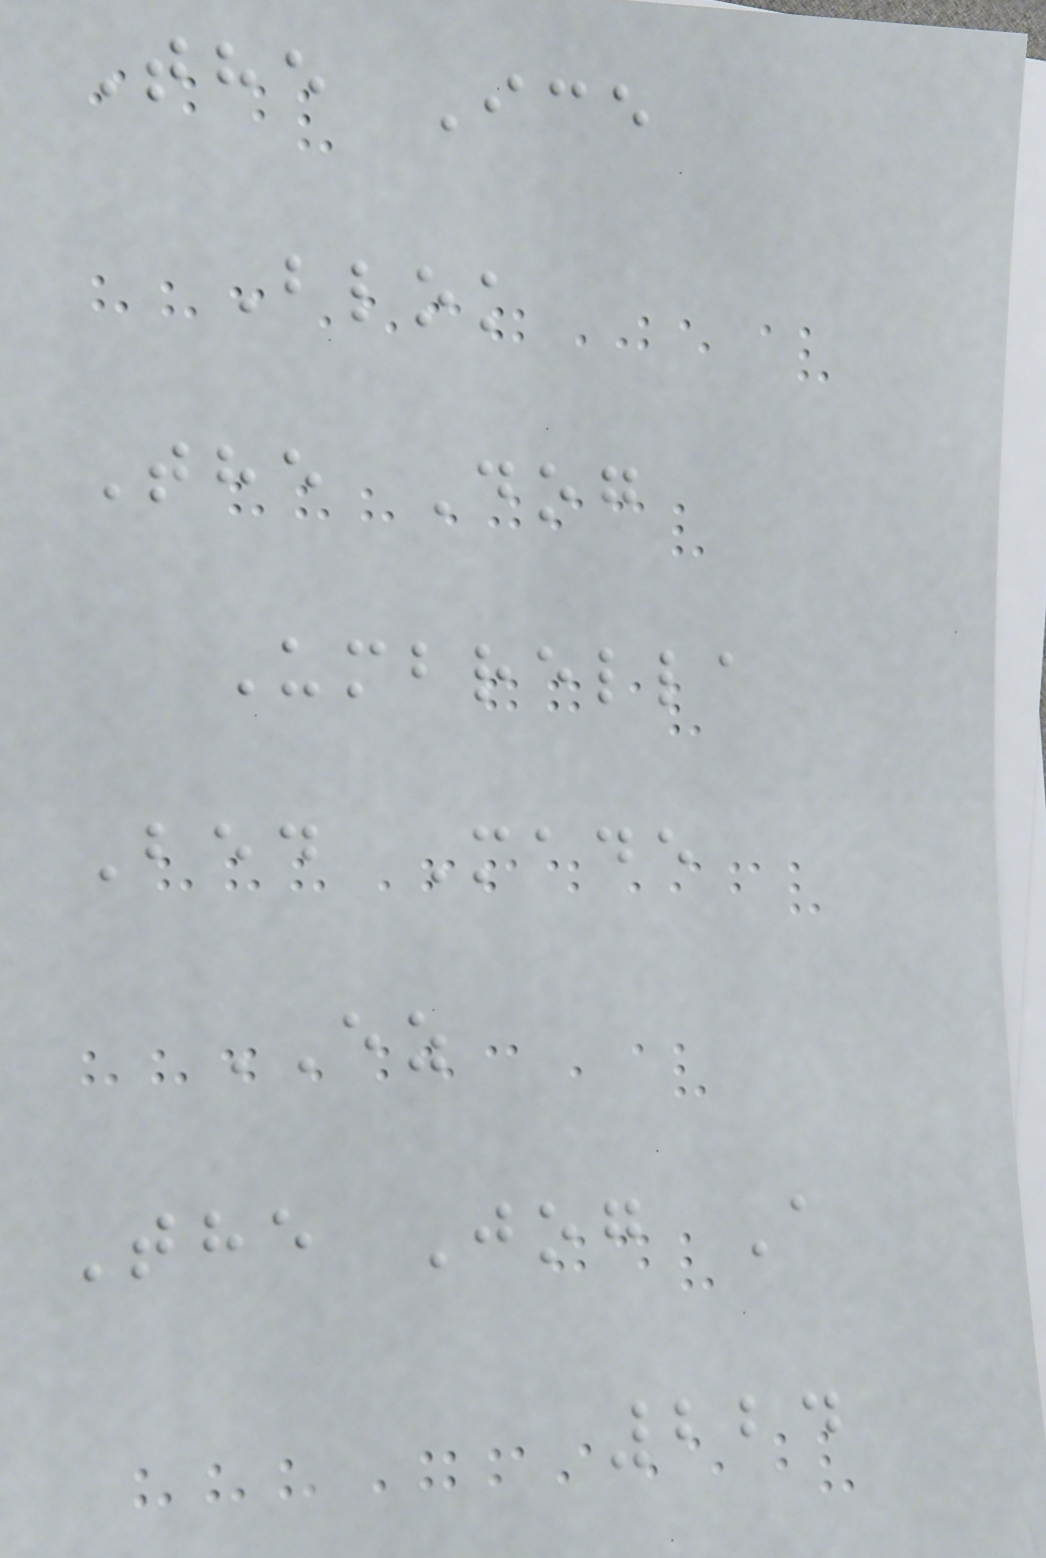The Ice
Blok
The Dog
Umbrella
Bed Made
EZ
The Jog A
224
